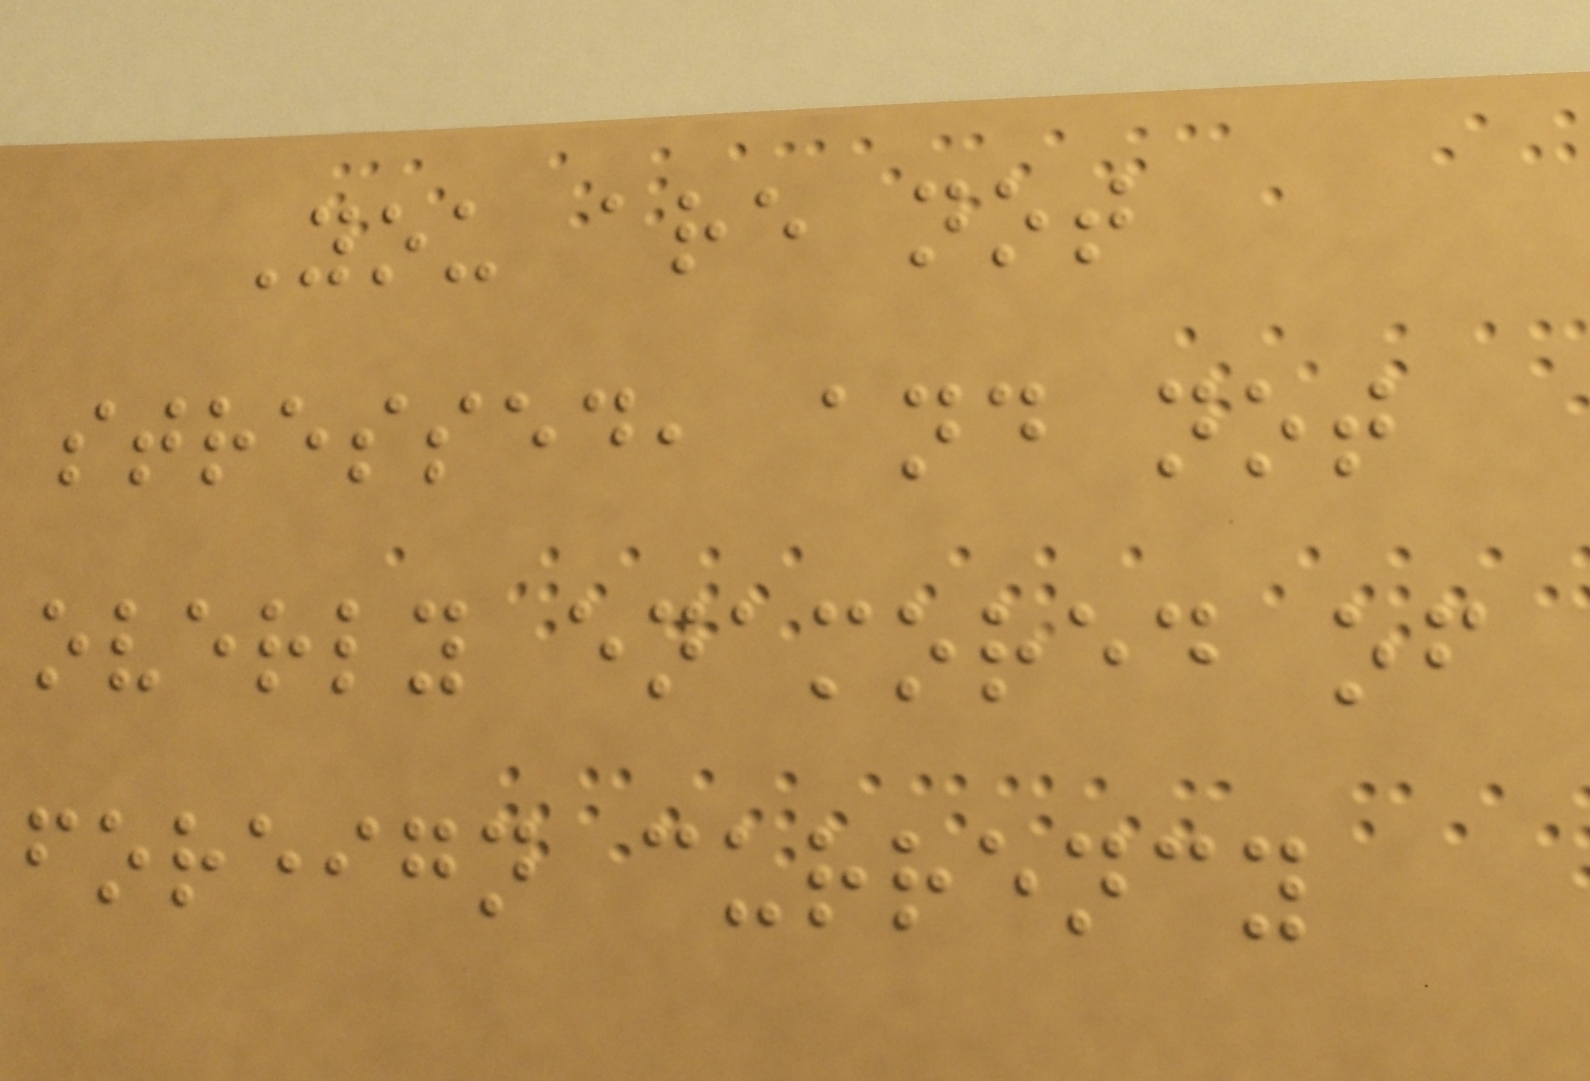You are not
stressed, and not
overly enamored of
foreign currency
